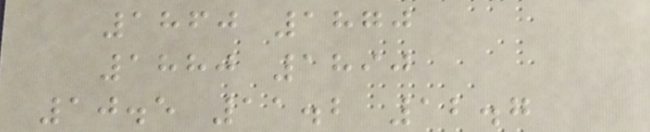1860 1870
1880 1890
10.5 11.2 12.7
